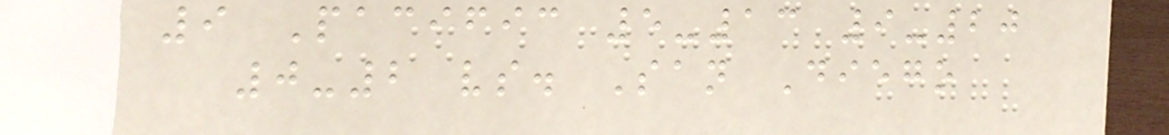9 Pacific 5-13 9-20
0-2 vs. San Diego
